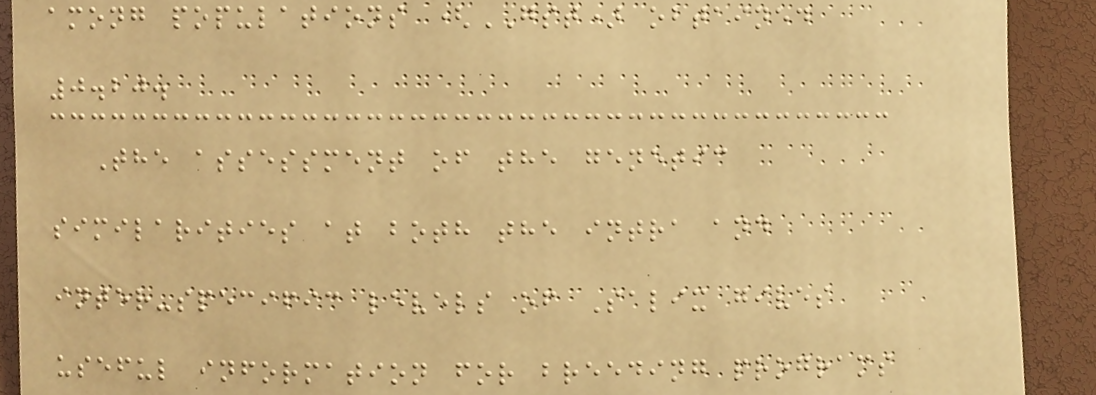among populations (GST) obtained
0.20.
The assessment of the genetic
similarities at both the intra and
inter-specific levels of Salix gives
useful information for breeding programs
